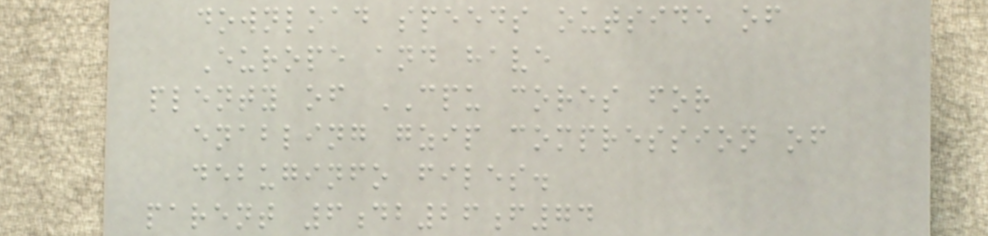download speeds outside of
Europe and have
plenty of CPU cores for
enabling gzip compression of
debuginfo files.
parent 6db26f74
